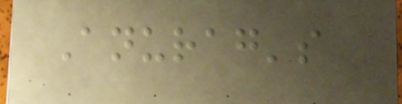Anurag's
